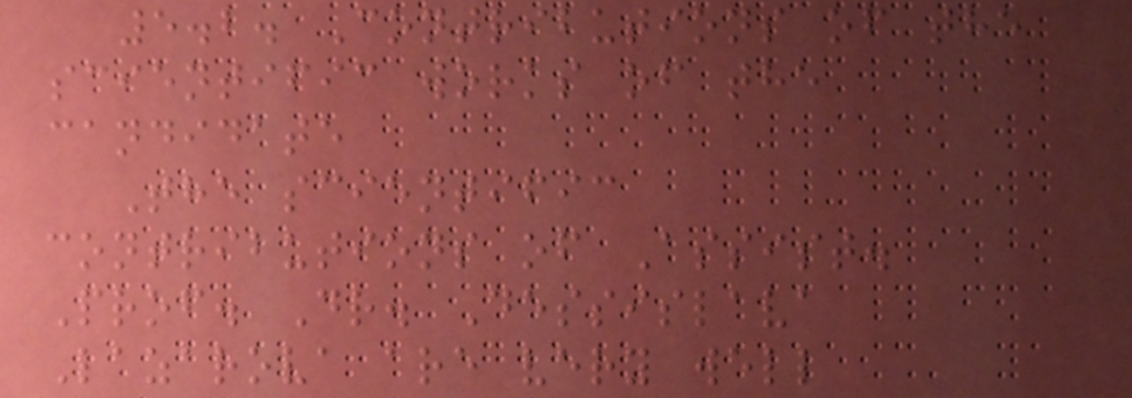5.2. Contributions of the
scientific works of the
candidate
The scientific
contributions of Assist.
Prof. Dr. Dessislava
Lazarova are very well
